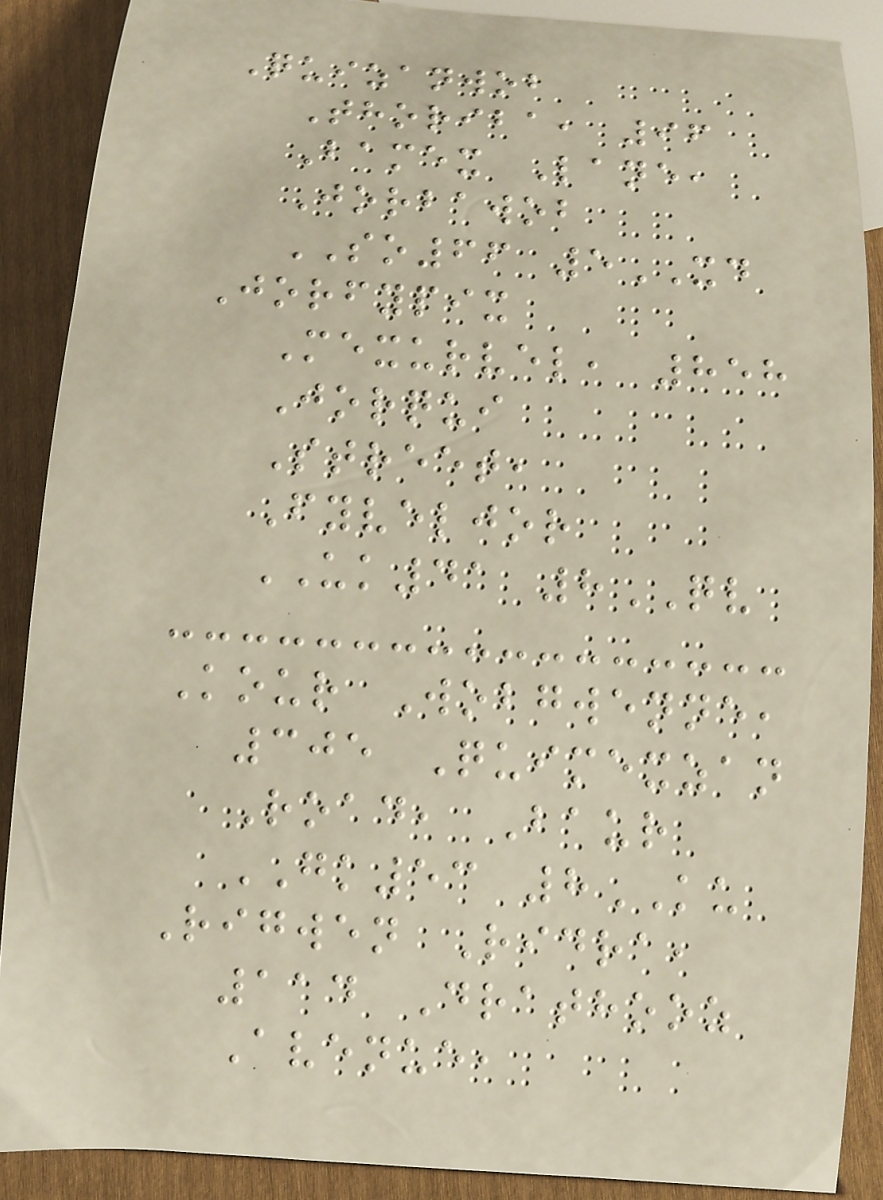Quizanwob
Thoriba, 96
Bamex Lane,
Jorbawob
SO66 5XD
Jorfypix
Mexurvel, 858
Jorqui
Street,
Fyveljor
UK41 8QV
Kour Wobgwenne,
305 Quimexzan
Road, Baur
GK53 8KU
Rigwen Ridra,
114 Drathooz
Avenue,
